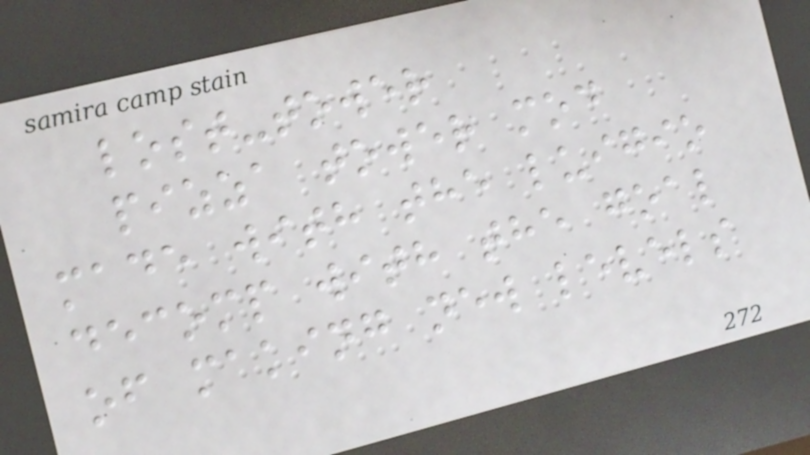lost-tower
pizza tower mod
made with the luigio
decomp with the goal
of making new levels
